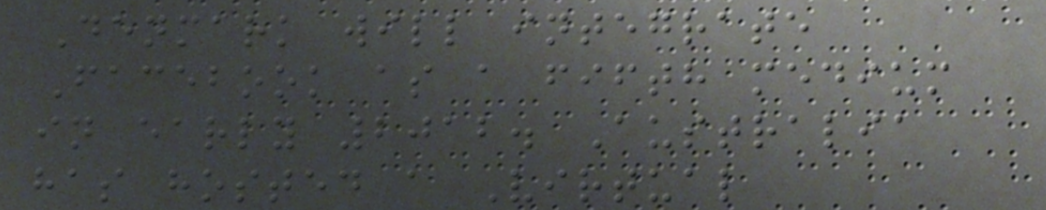Denmark will integrate
Facebook as a fifth medium
in early 2012. Australia
has hosted a Virtual
